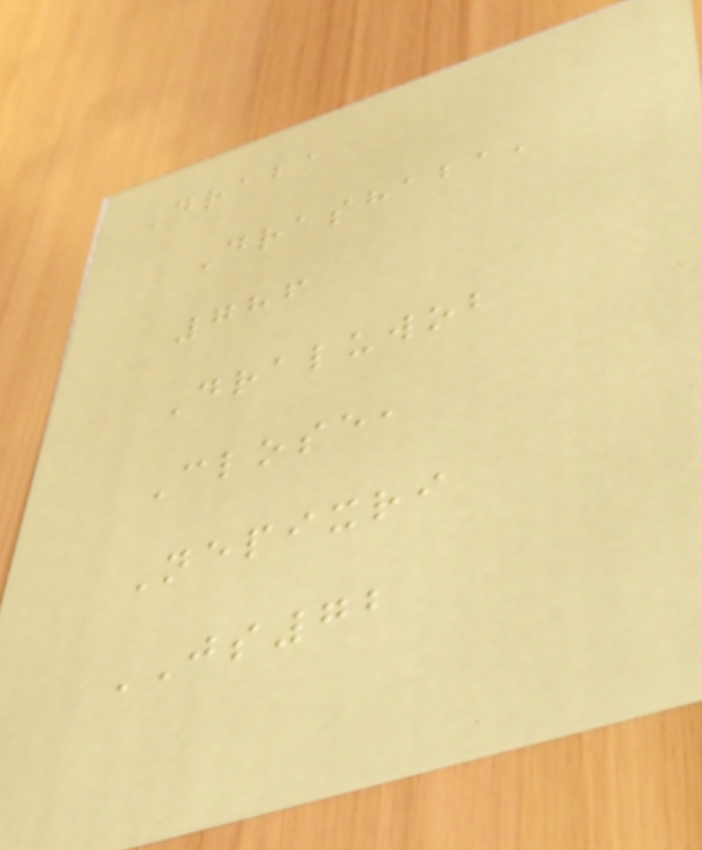Draba
Drashaba,
786
Draluwob
Close,
Nepixri
JS72
